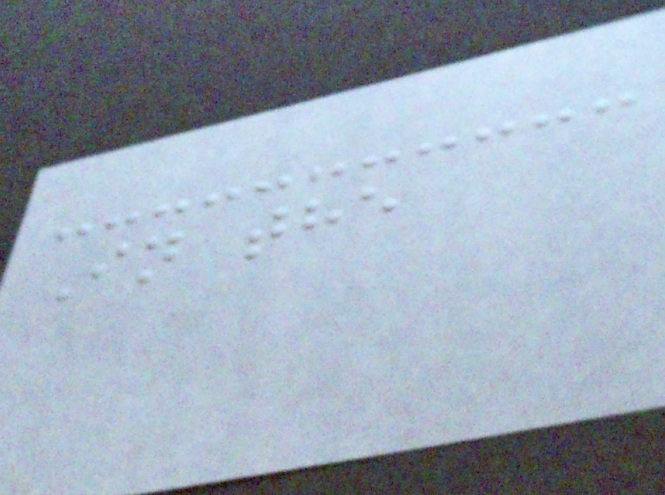In the
